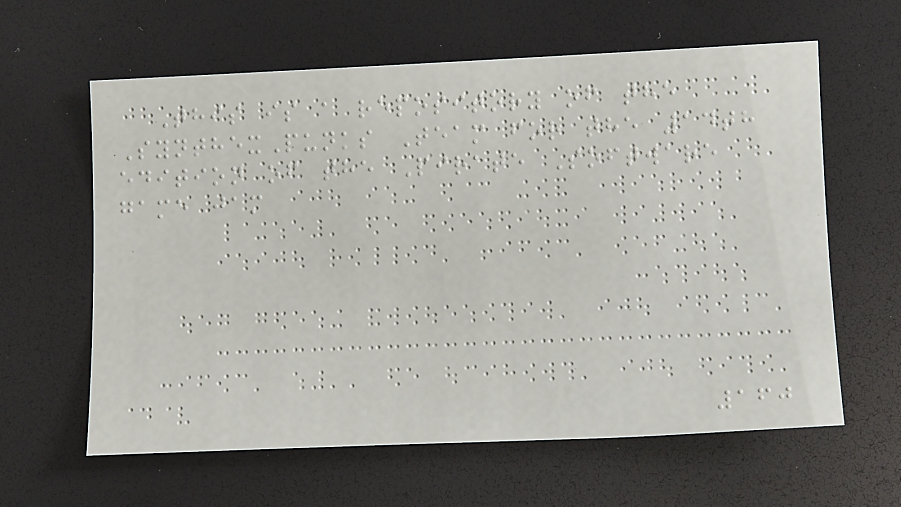This is a repository of the
SynthexPunks Team for the 14th
edition of the Pirate Software
game jam
160
